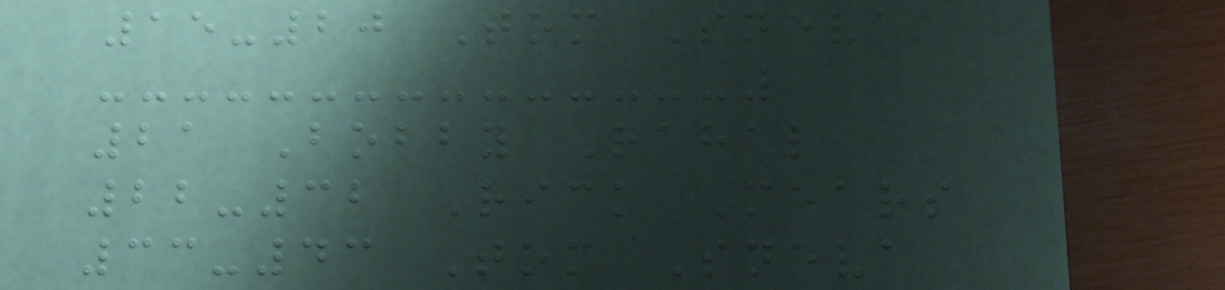15-20 Tom Sneva
21 Bobby Rahal
22-32 Rick Mears
33-43 Tom Sneva
